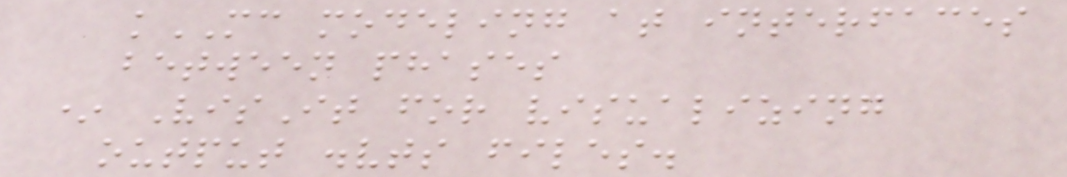kMC modeling at interfaces
between phases
* VisIt for visualizing
output .vts files.
